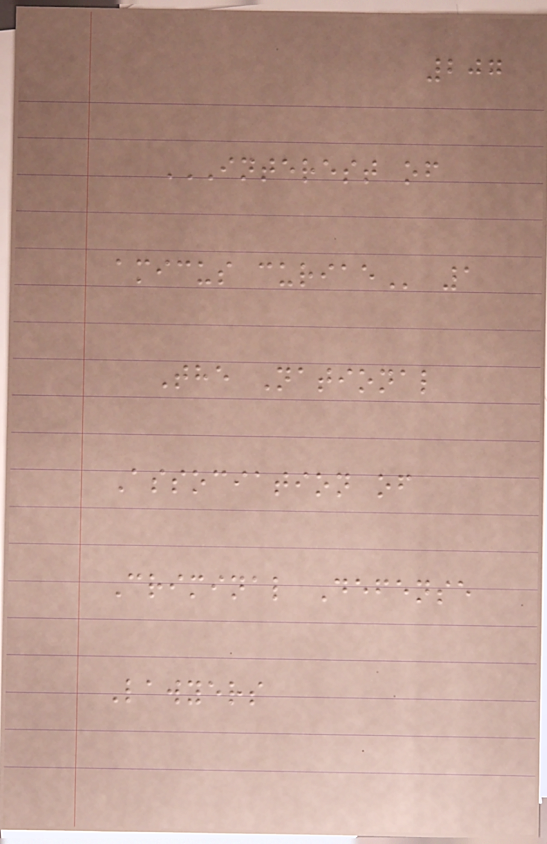207
INTEREST OF
AMICUS CURIAE 1
The National
Association of
Criminal Defense
Lawyers
